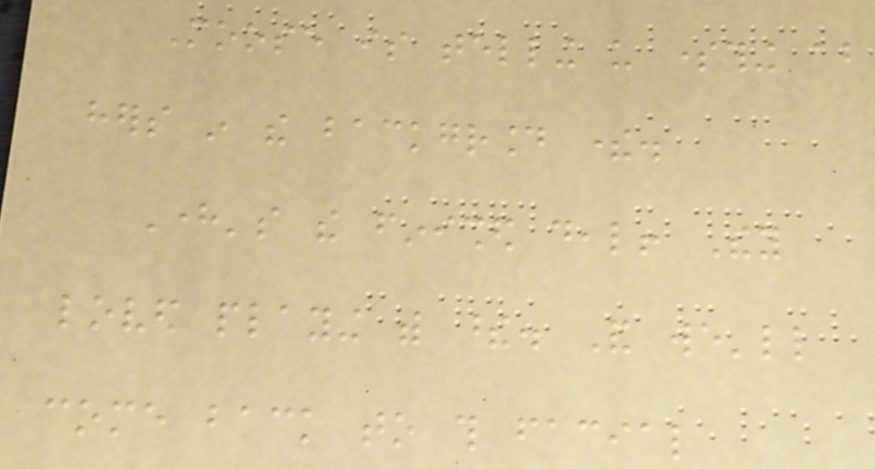Moose is telling us something about
hers in the background there.
Here's the finished deal! They
loved playing with these. And we'll
come back to this facial
